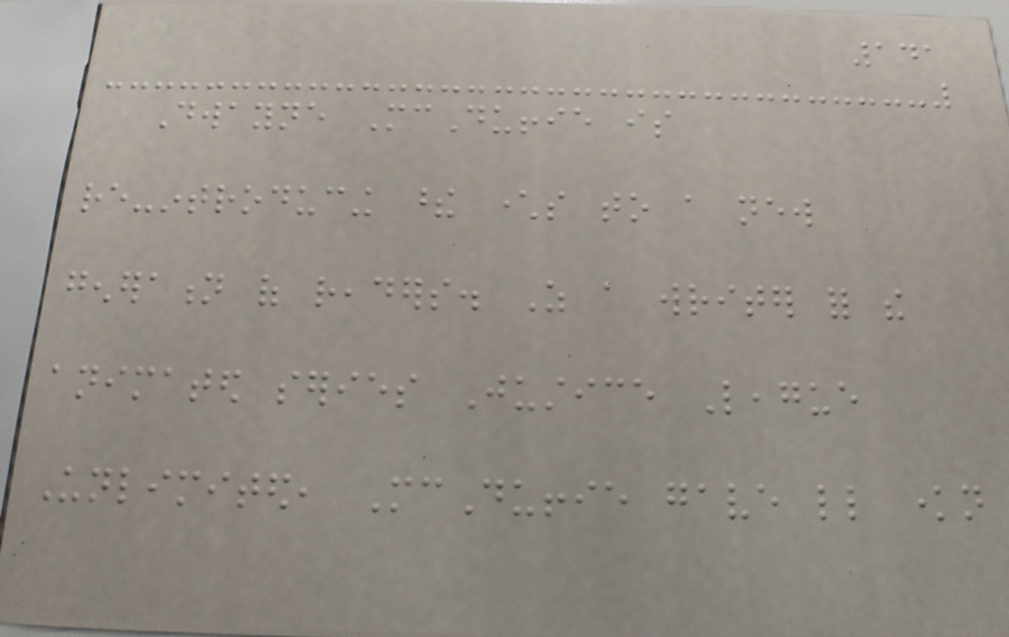141
Dwayne McDuffie is
re-introducing these characters to a new
generation of readers. As a writer for the
animated series Justice League
Unlimited, McDuffie gave little known
